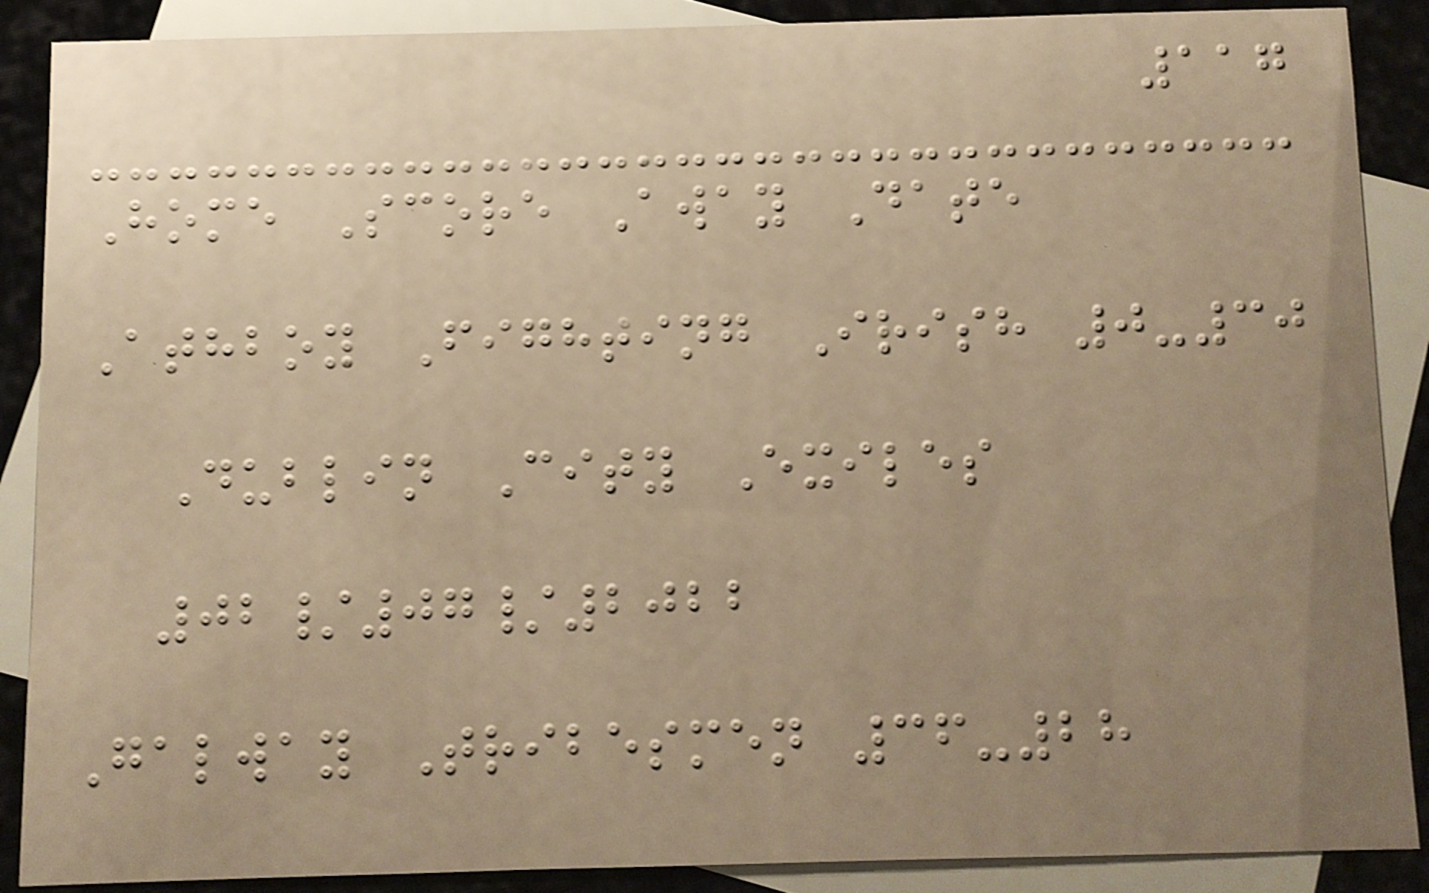117
Home Score Away Date
Athboy Fighting Irish 0-30
Dublin City Exiles
02/07/2022
Galway Tribesmen 36-28
